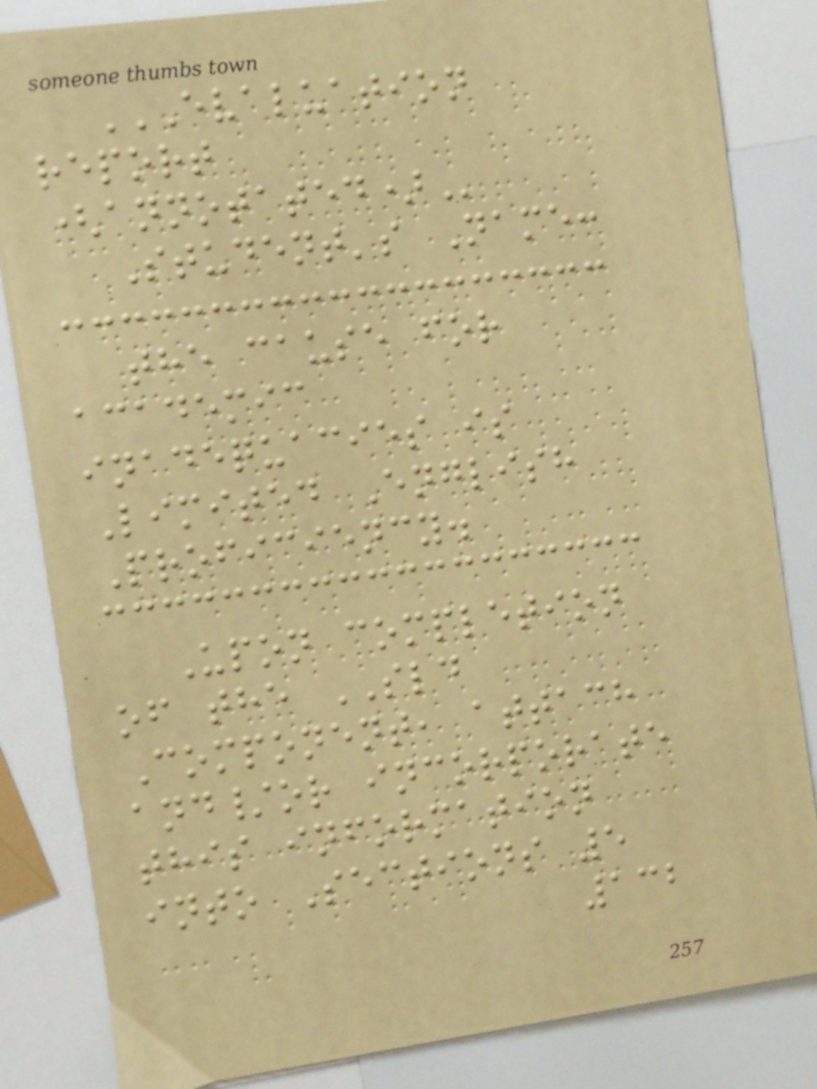EVALUATION
REPORT
(ANNOTATED)
Student's Name:
the cause for
academic
inadequacies is
Limited English
Proficiency.
Upon completion
of the SLD
Component, attach
and/or incorporate
this information
into Sections 5
132
